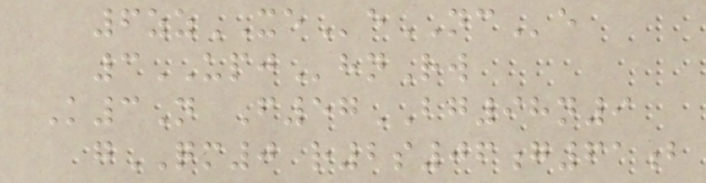6zzXEeNCe
3UPJhnRw
K3N F57BG98n9
gQM0 r2s06g61b
